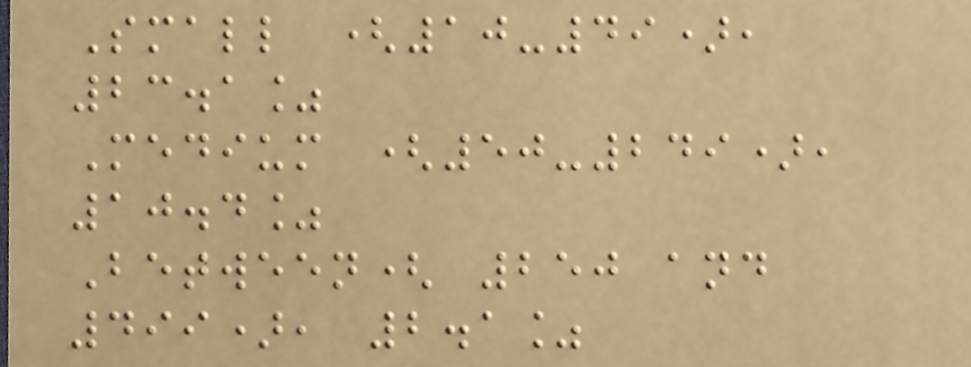Small (10-49),
23.1%
Medium (50-249),
10.4%
Between( 250 and
499), 2.1%
